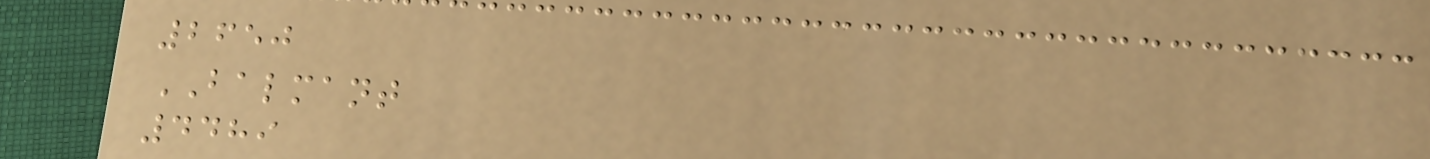2650
BALMANT
4489
